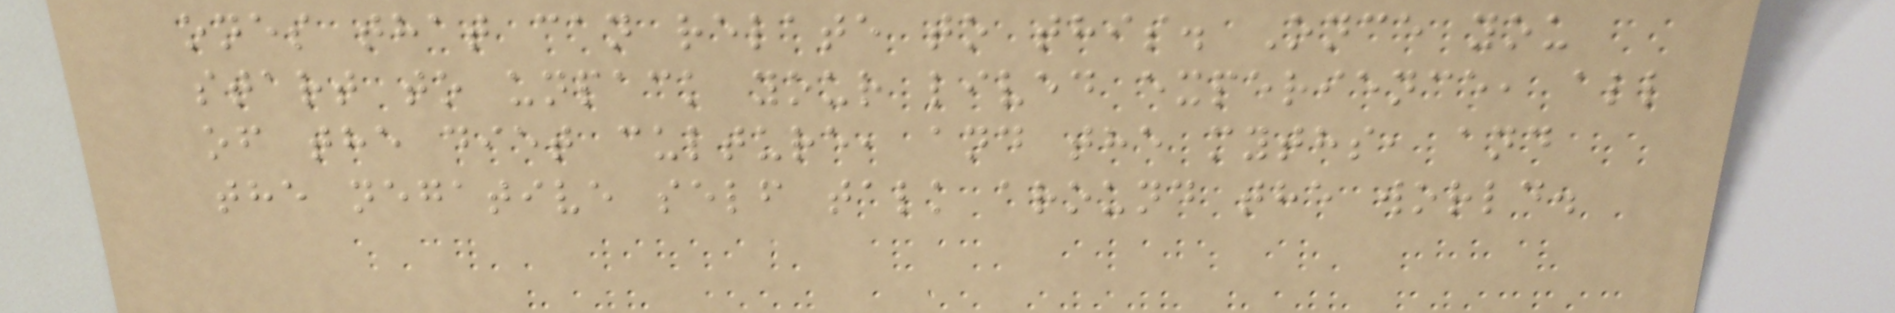ones that can relate to this. Once you
start to unpack your lived experience, all
of the diet culture, and the myths, and
the negative self talk around the world.
